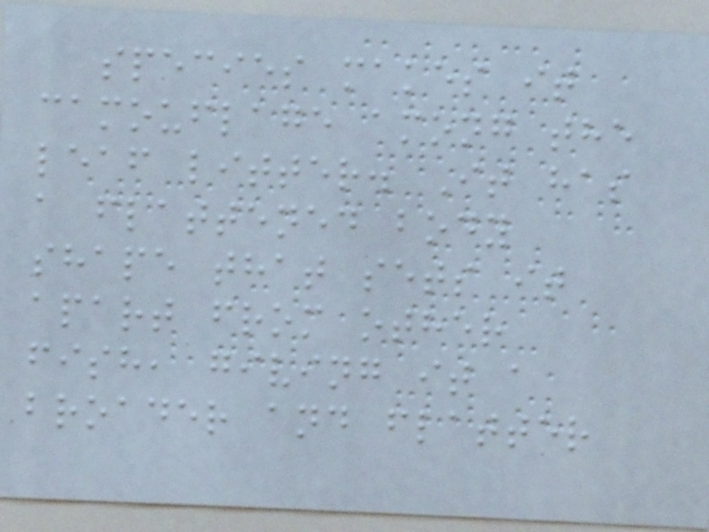species makes it
camouflage among the
leaf litter. It has
a flattened body
shape that sets it
apart from other
fish, giving it a
broader and flatter
